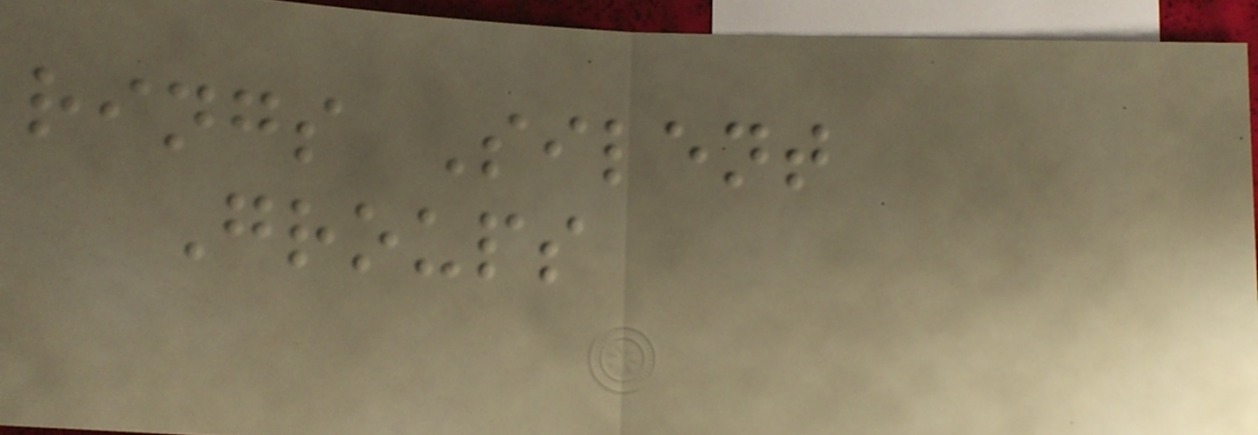rings Silent
Groups
